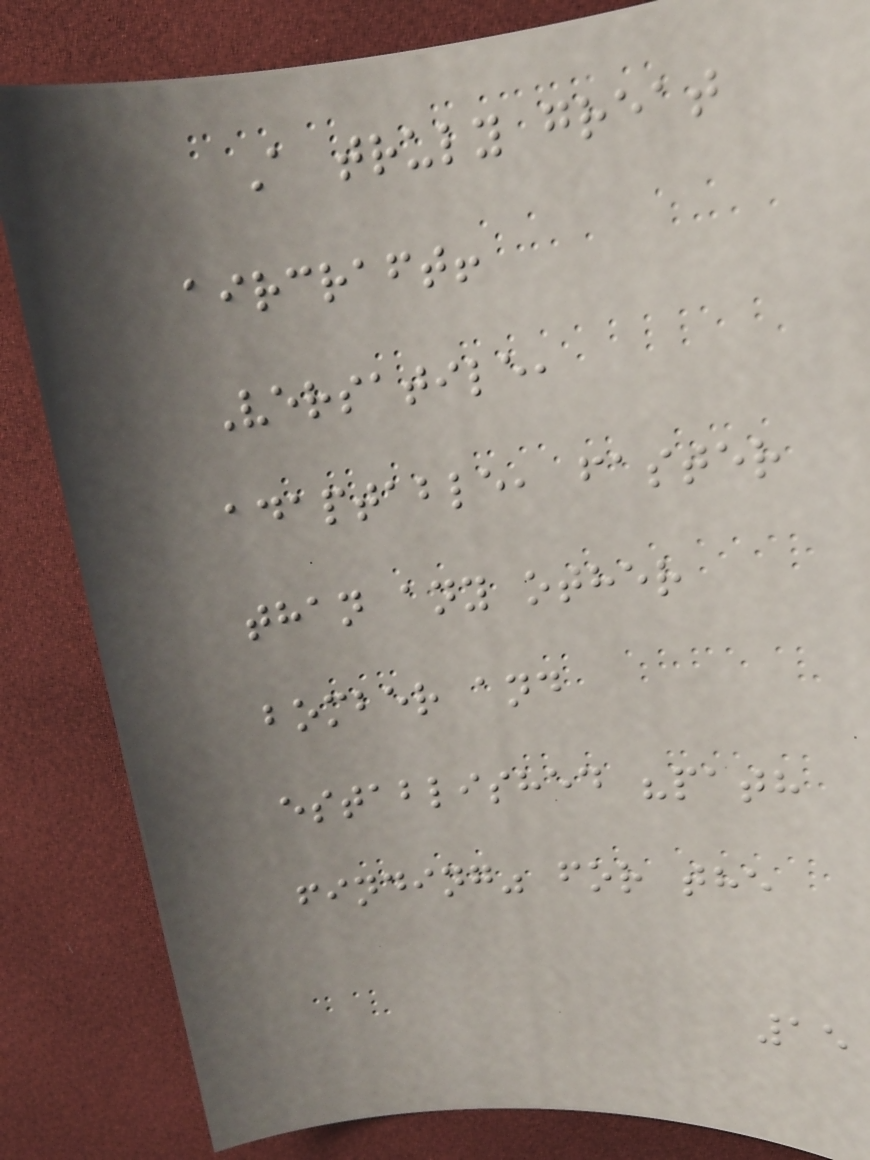A truly great
aircraft!
Versatile,
adaptable, faster
than any other
bomber and
established "path
finding" for the
15
